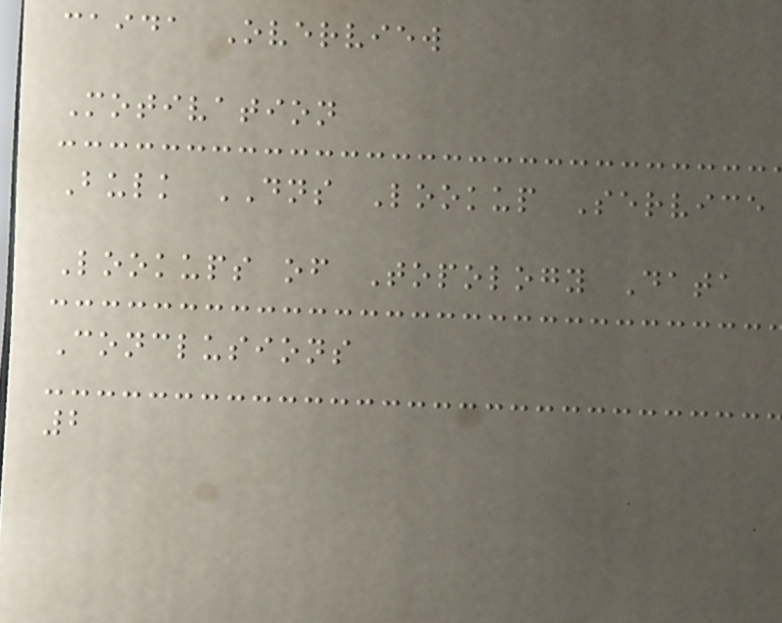caida Overview
Motivation
Bulk DNS Lookup Service
Lookups of Topology Data
Conclusions
2
